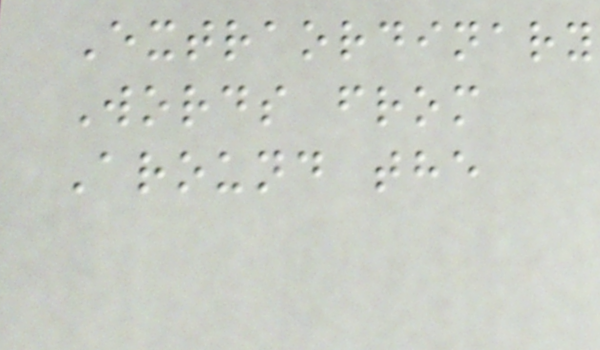Extraordinary
Words from
Around the
